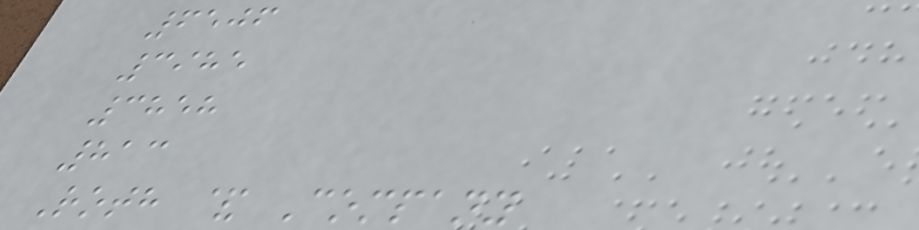6506
3985
3858
813
Roth & Company
